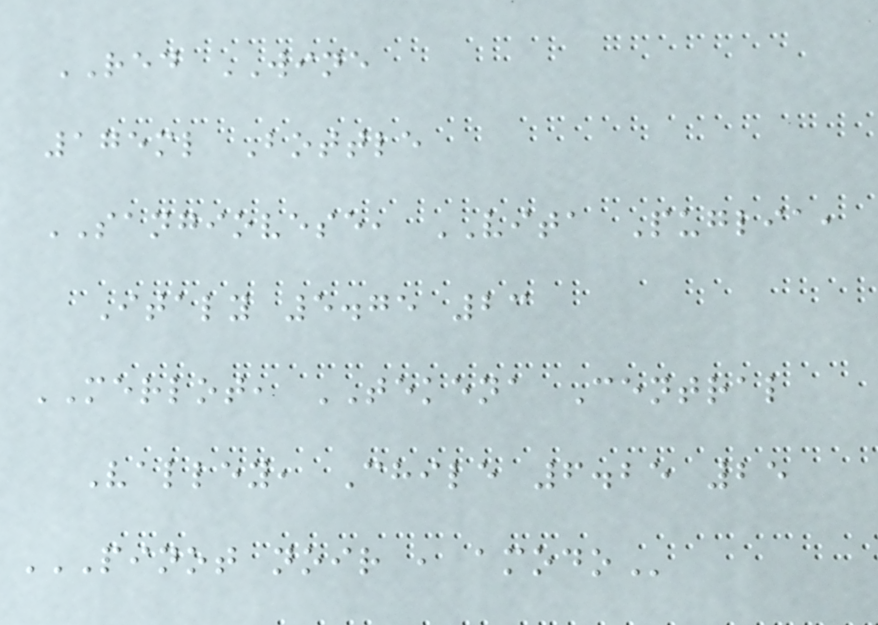RED WINE
175ml Bottle
SANGIOVESE, VITA Puglia,
Italy 5.75 23
MERLOT, TEKENA Central
Valley, Chile 6.25 25
PINOT NOIR , AMODO
